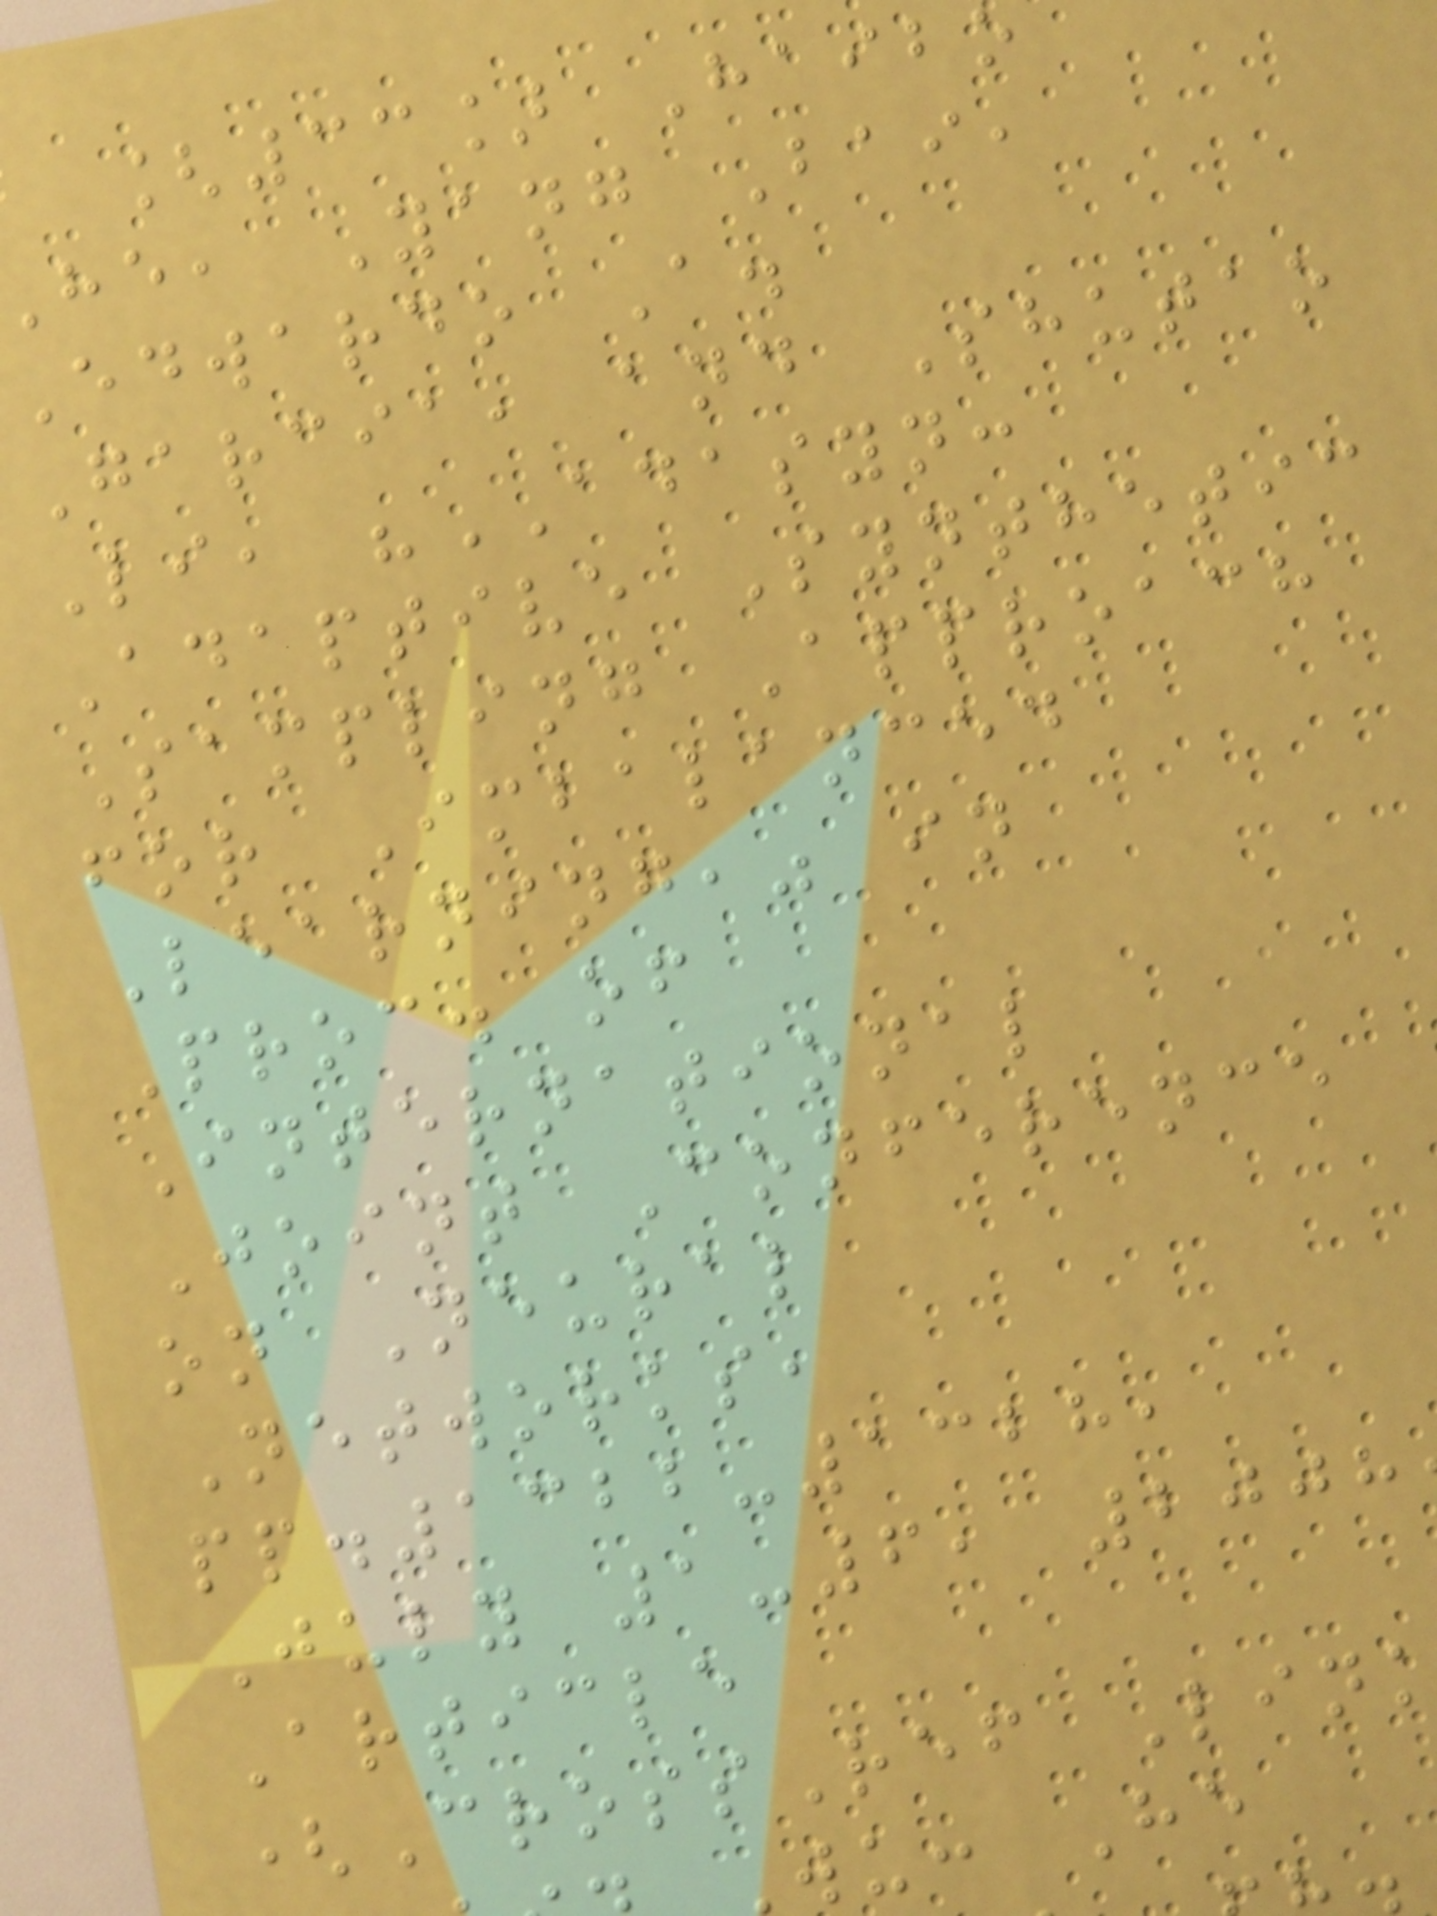[33] Haibo
he, Yang Bai,
Edwardo A.
Garcia, and Shutao
Li, "ADASYN:
Adaptive Synthetic
Sampling Approach
for Imbalanced
Learning," in
Proc. of
International
Joint Conference
on Neural
Networks,
pp.1322-1328,
July 1-6, 2008
Article
(CrossRef Link
wu: He
